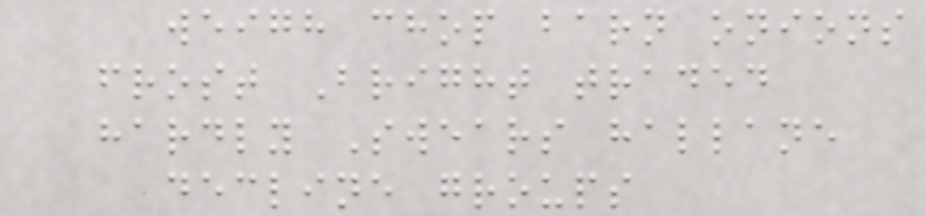weigh chop barn onions
frost Bright traded
hardly Swears hallane
decline groups
